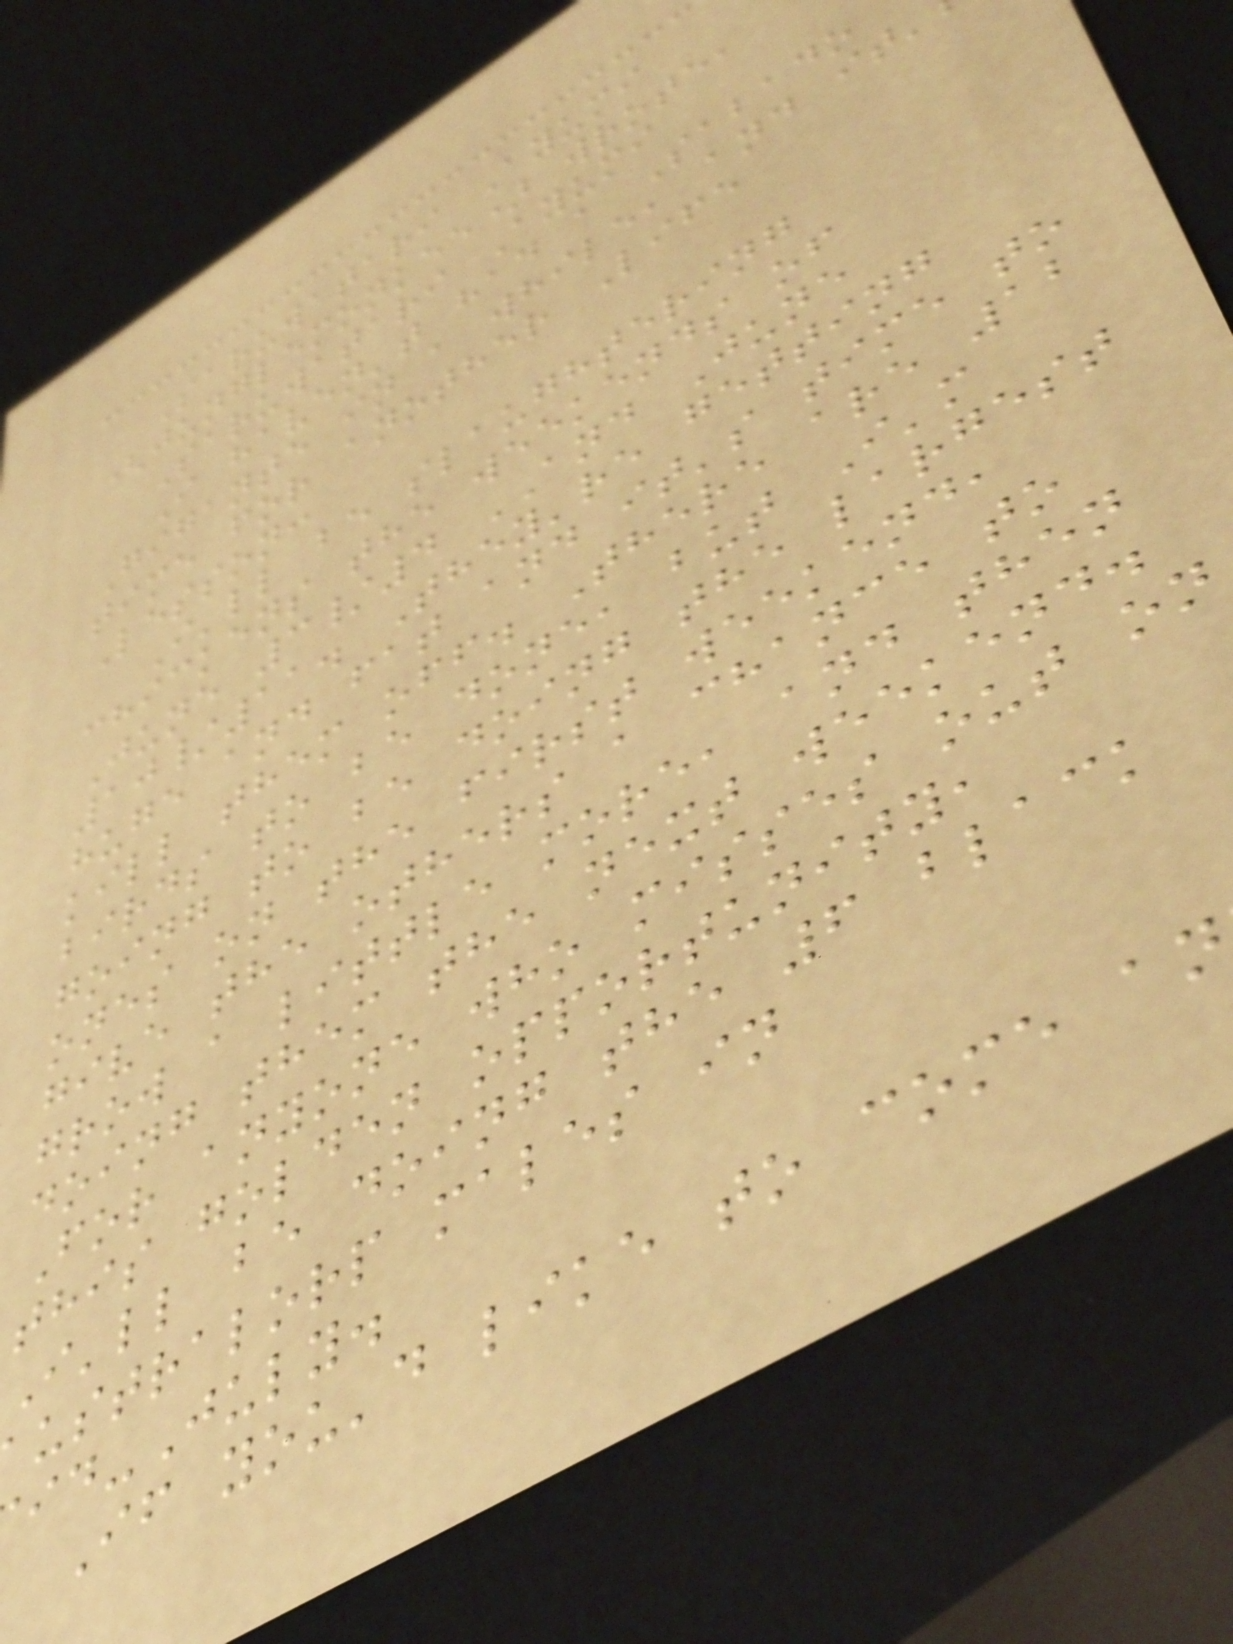Saruwatari Ayumi
(junglemonkee) wrote,
Saruwatari Ayumi
I haven't had a Sabado
Gigante in a while, and it'
time for another Life
Lesson:
I'll be slaughtering
chickens the weekends of
June 3/4 AND June
10/11. They're getting
huge and fat and it's time to
kill them off. There are 12
birds to be done, but I'm
going to be doing the largest
ones on the first weekend,
give the others a chance to
grow a little more, and then
doing them the next weekend.
For anyone who misses out on
this golden opportunity,
I'll be doing the 6 black
ustralorp males in
id-July.
If you'd like to come an
